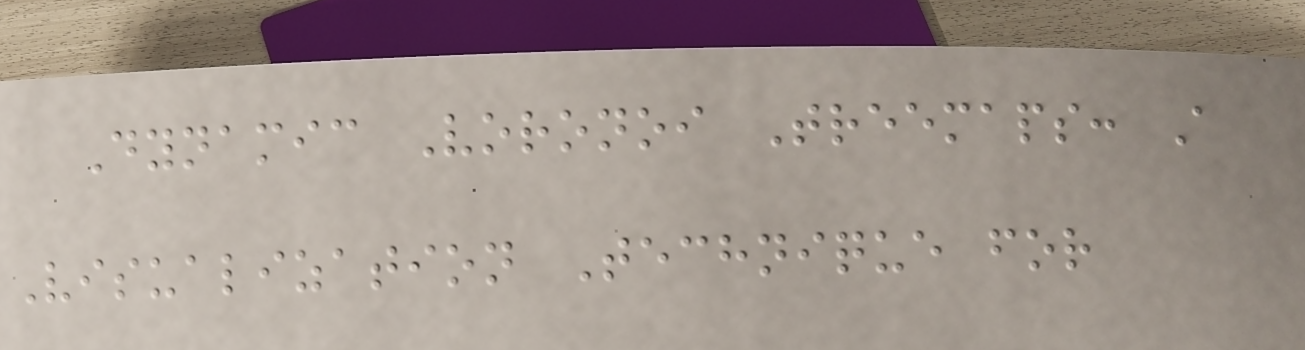Dynamic Voronoi Treemaps: A
Visualization Technique for
